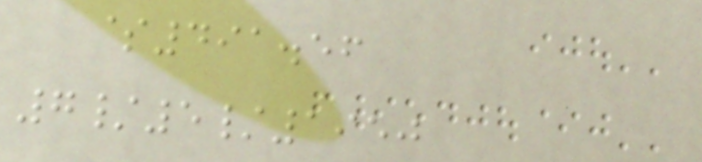$491.56
7/5/1950
